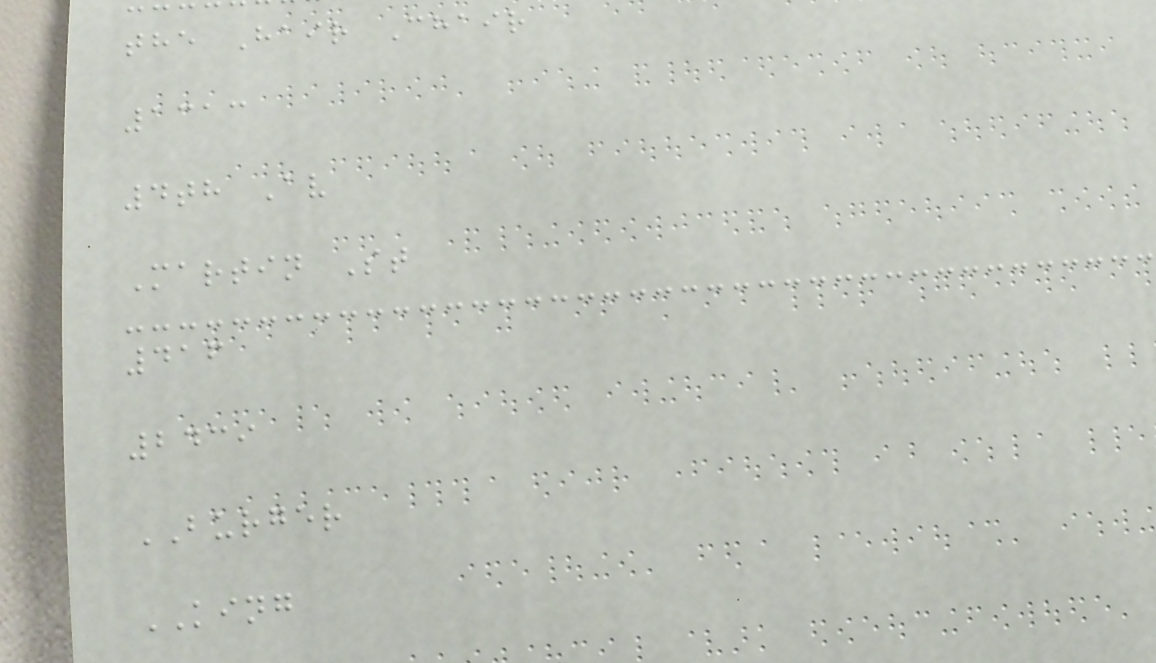the Hair Chair
1313
4th Av
Martin St
416
2439
BURGER
KING
